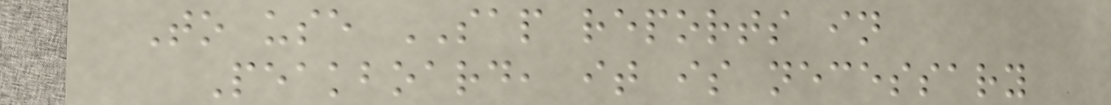To use SAP reports in
Peakboard, it is necessary
